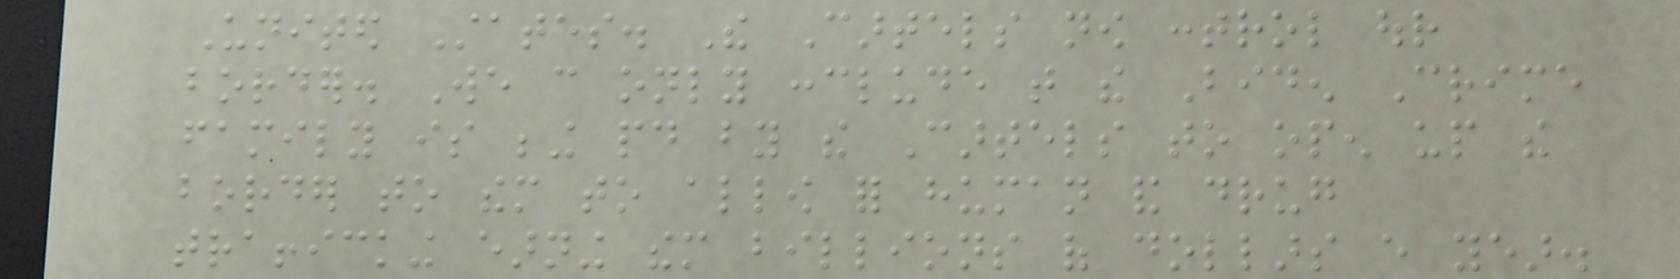United States. The Cartels now control our
border. We can only conclude that the Biden Crime
family is being paid by the Cartels to open up the
border to them to allow for human and drug
trafficking earning them billions of dollars every year.
